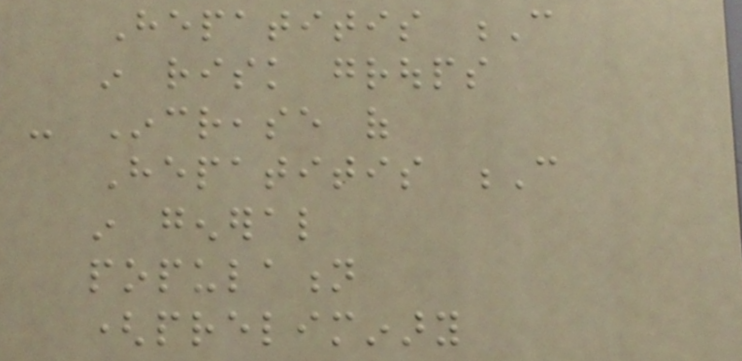Hepatitis C
in risk groups
- Increase of
Hepatitis C
in general
population
(preliminary
